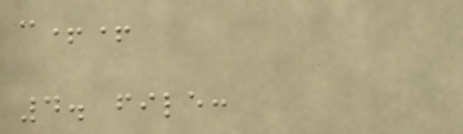c++
4. file:
